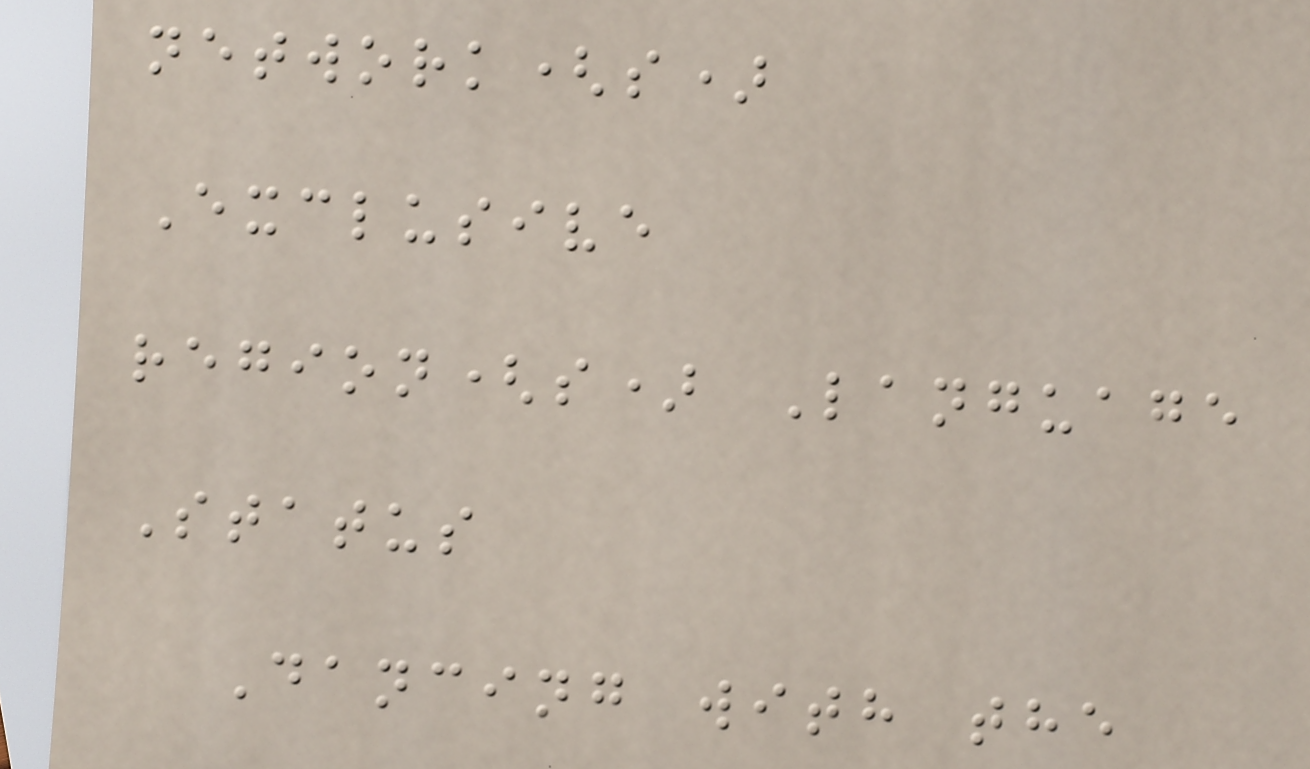network(s)
Exclusive
region(s) Language
Status
Dancing with the
